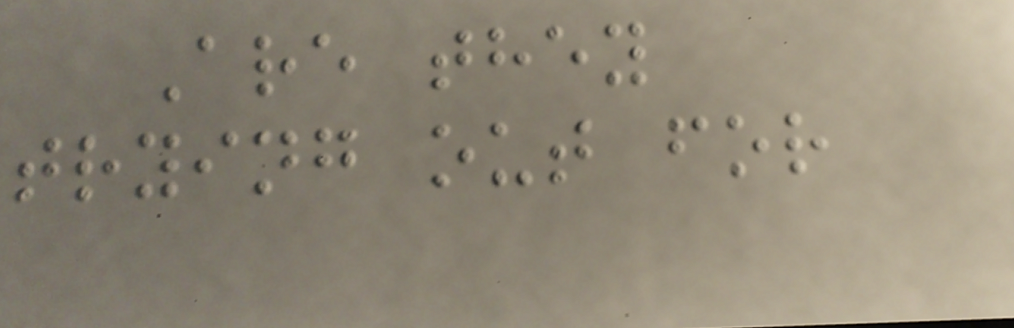Are they
trying out for
